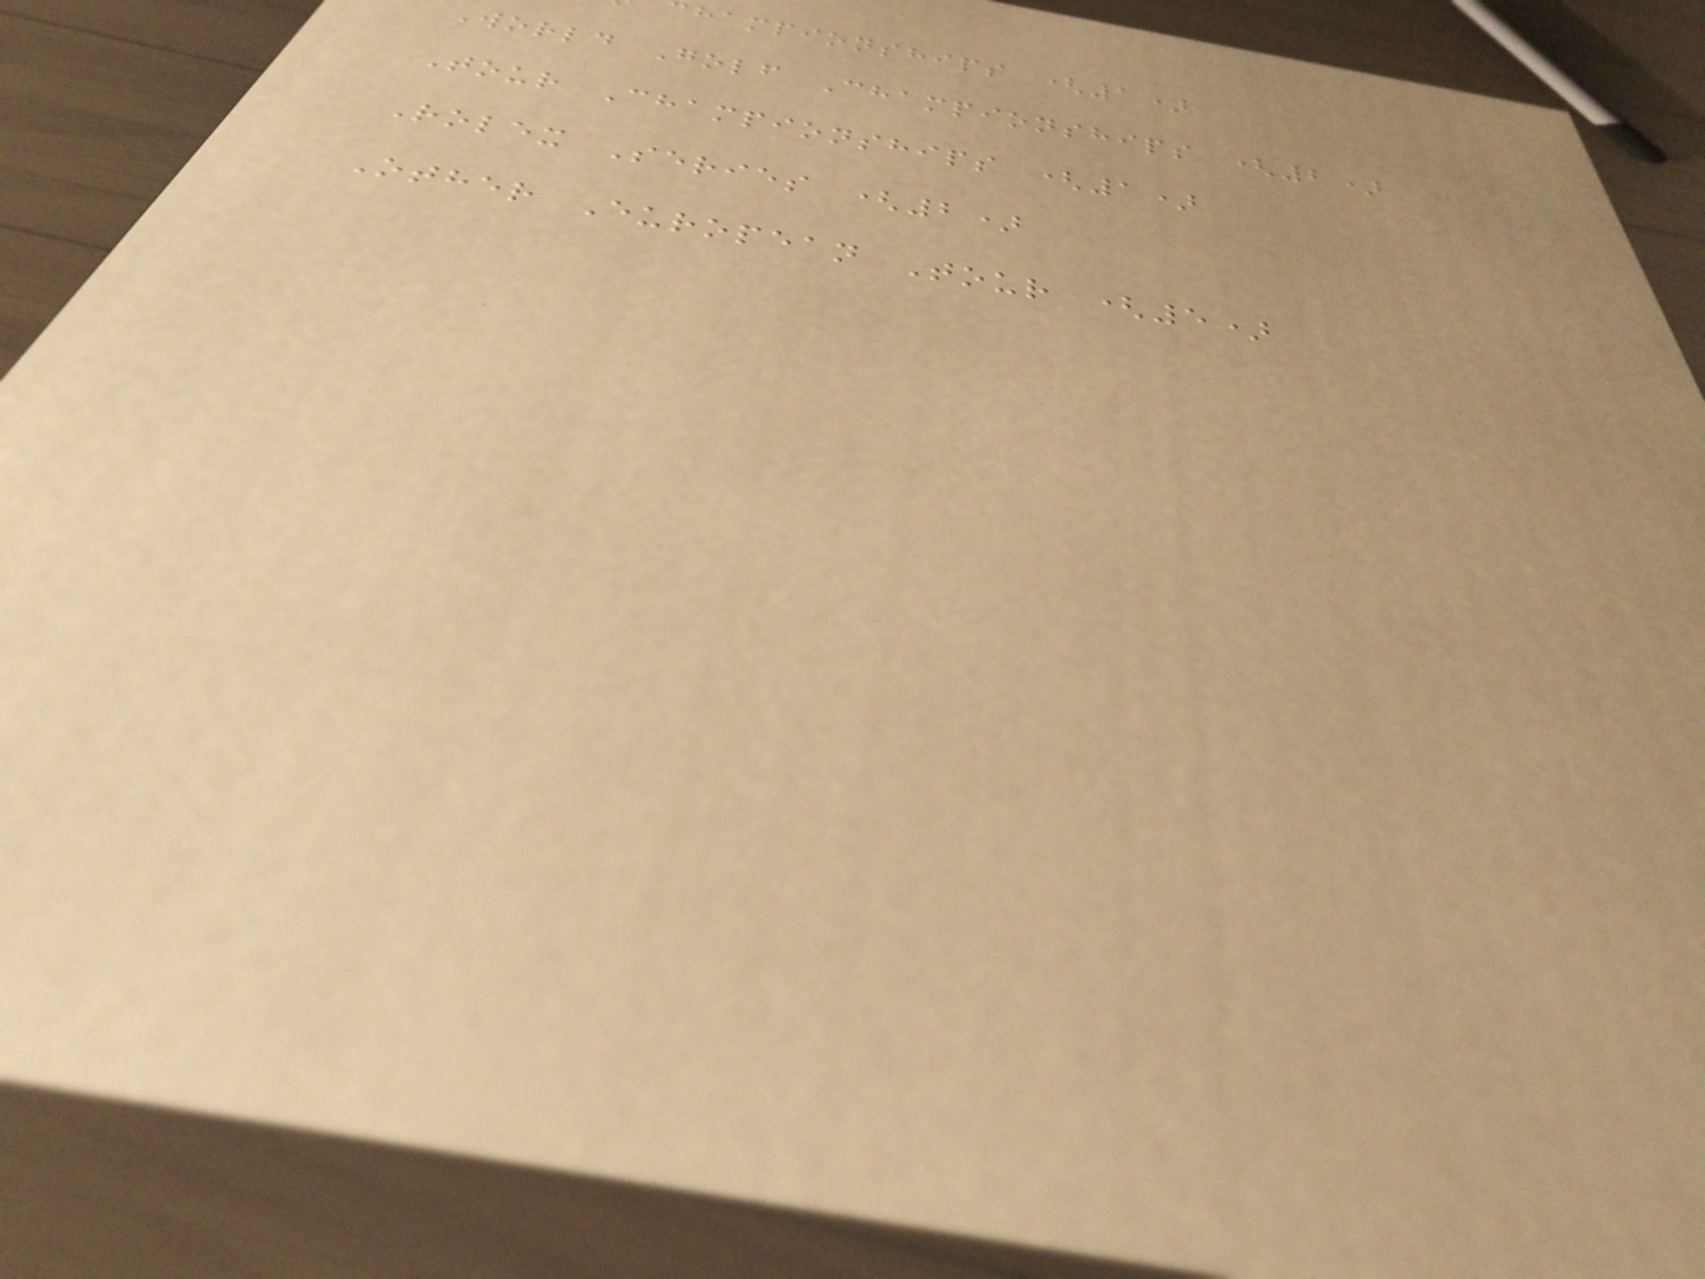hampionships (1)
World Golf Championships (2)
Tour Championships (1)
Rolex Series (2)
Other European Tour (5)
